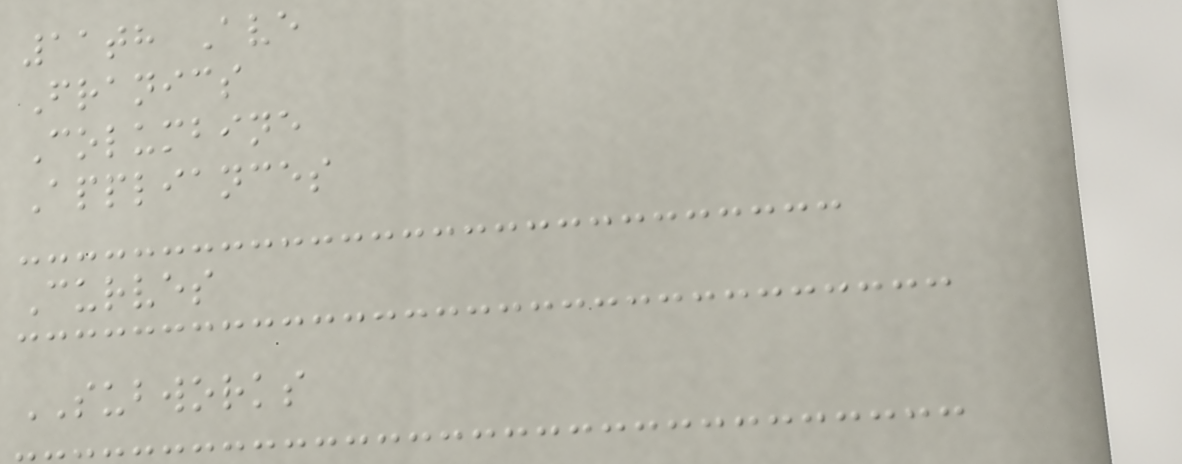11th Ave
Franics
Columbine
Appliances
Curves
SUBWORKS
